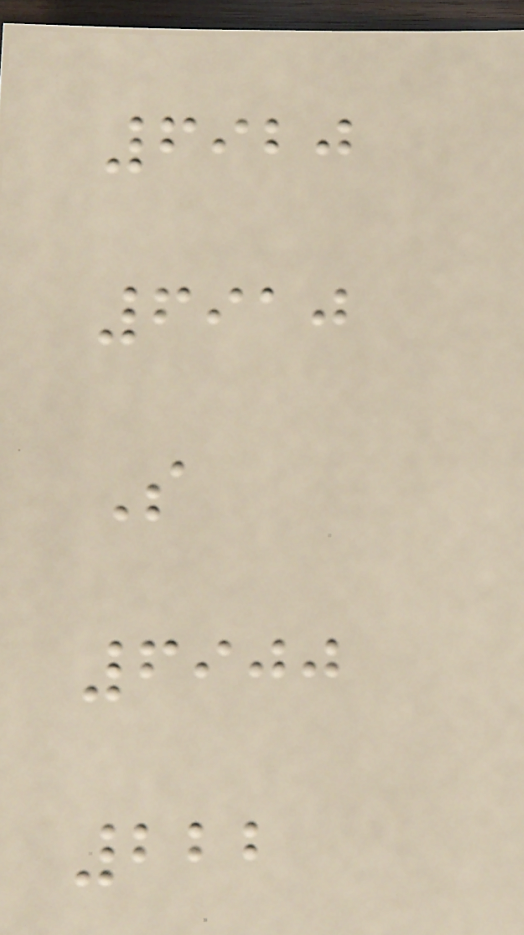6920
6910
S
6900
222
